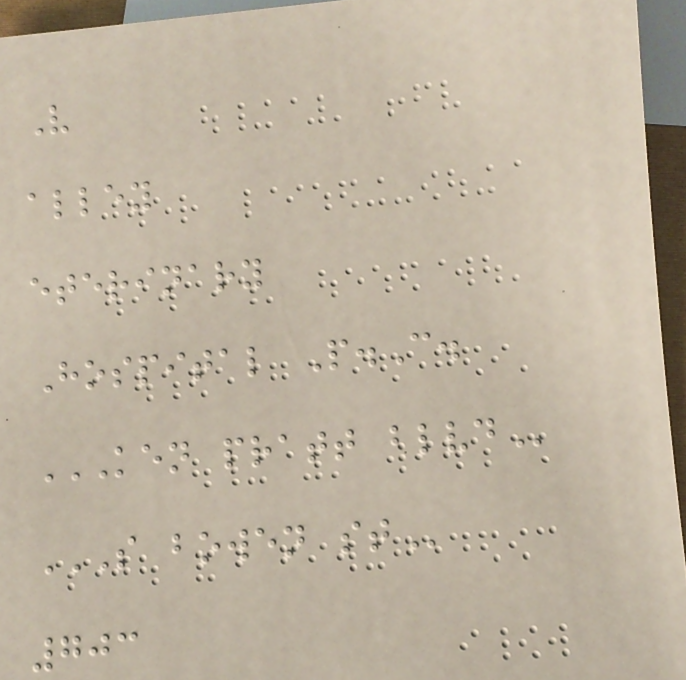V
alley
eterinary
Hospital P.C.
KEN PRATT BLVD
S BOWEN ST
703
